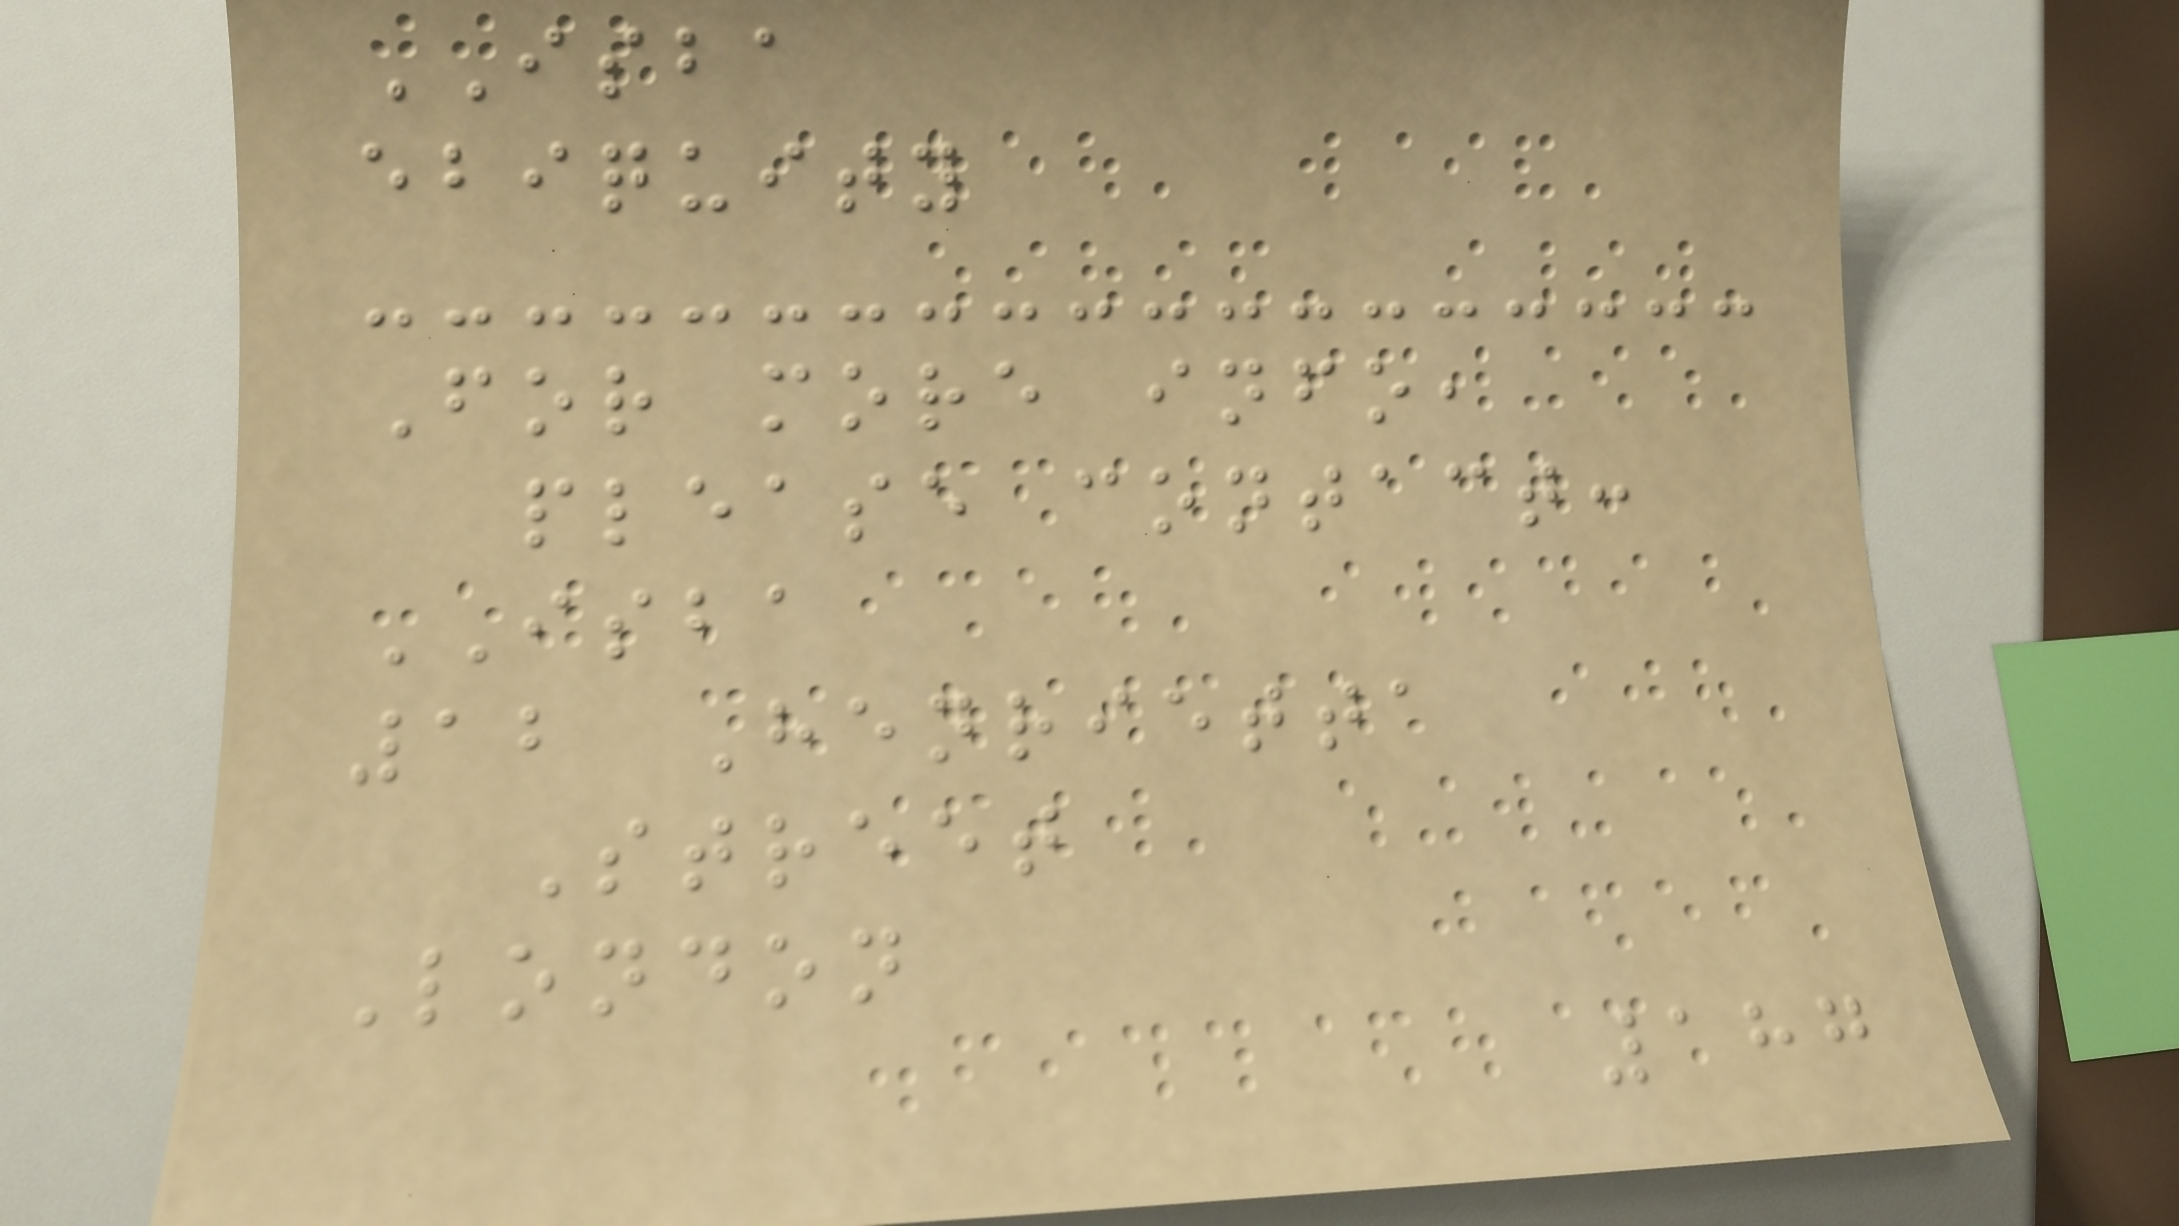ISBA
ebiquity
For more info,
please contact:
ISBA
12 Henrietta
Street
London
187
